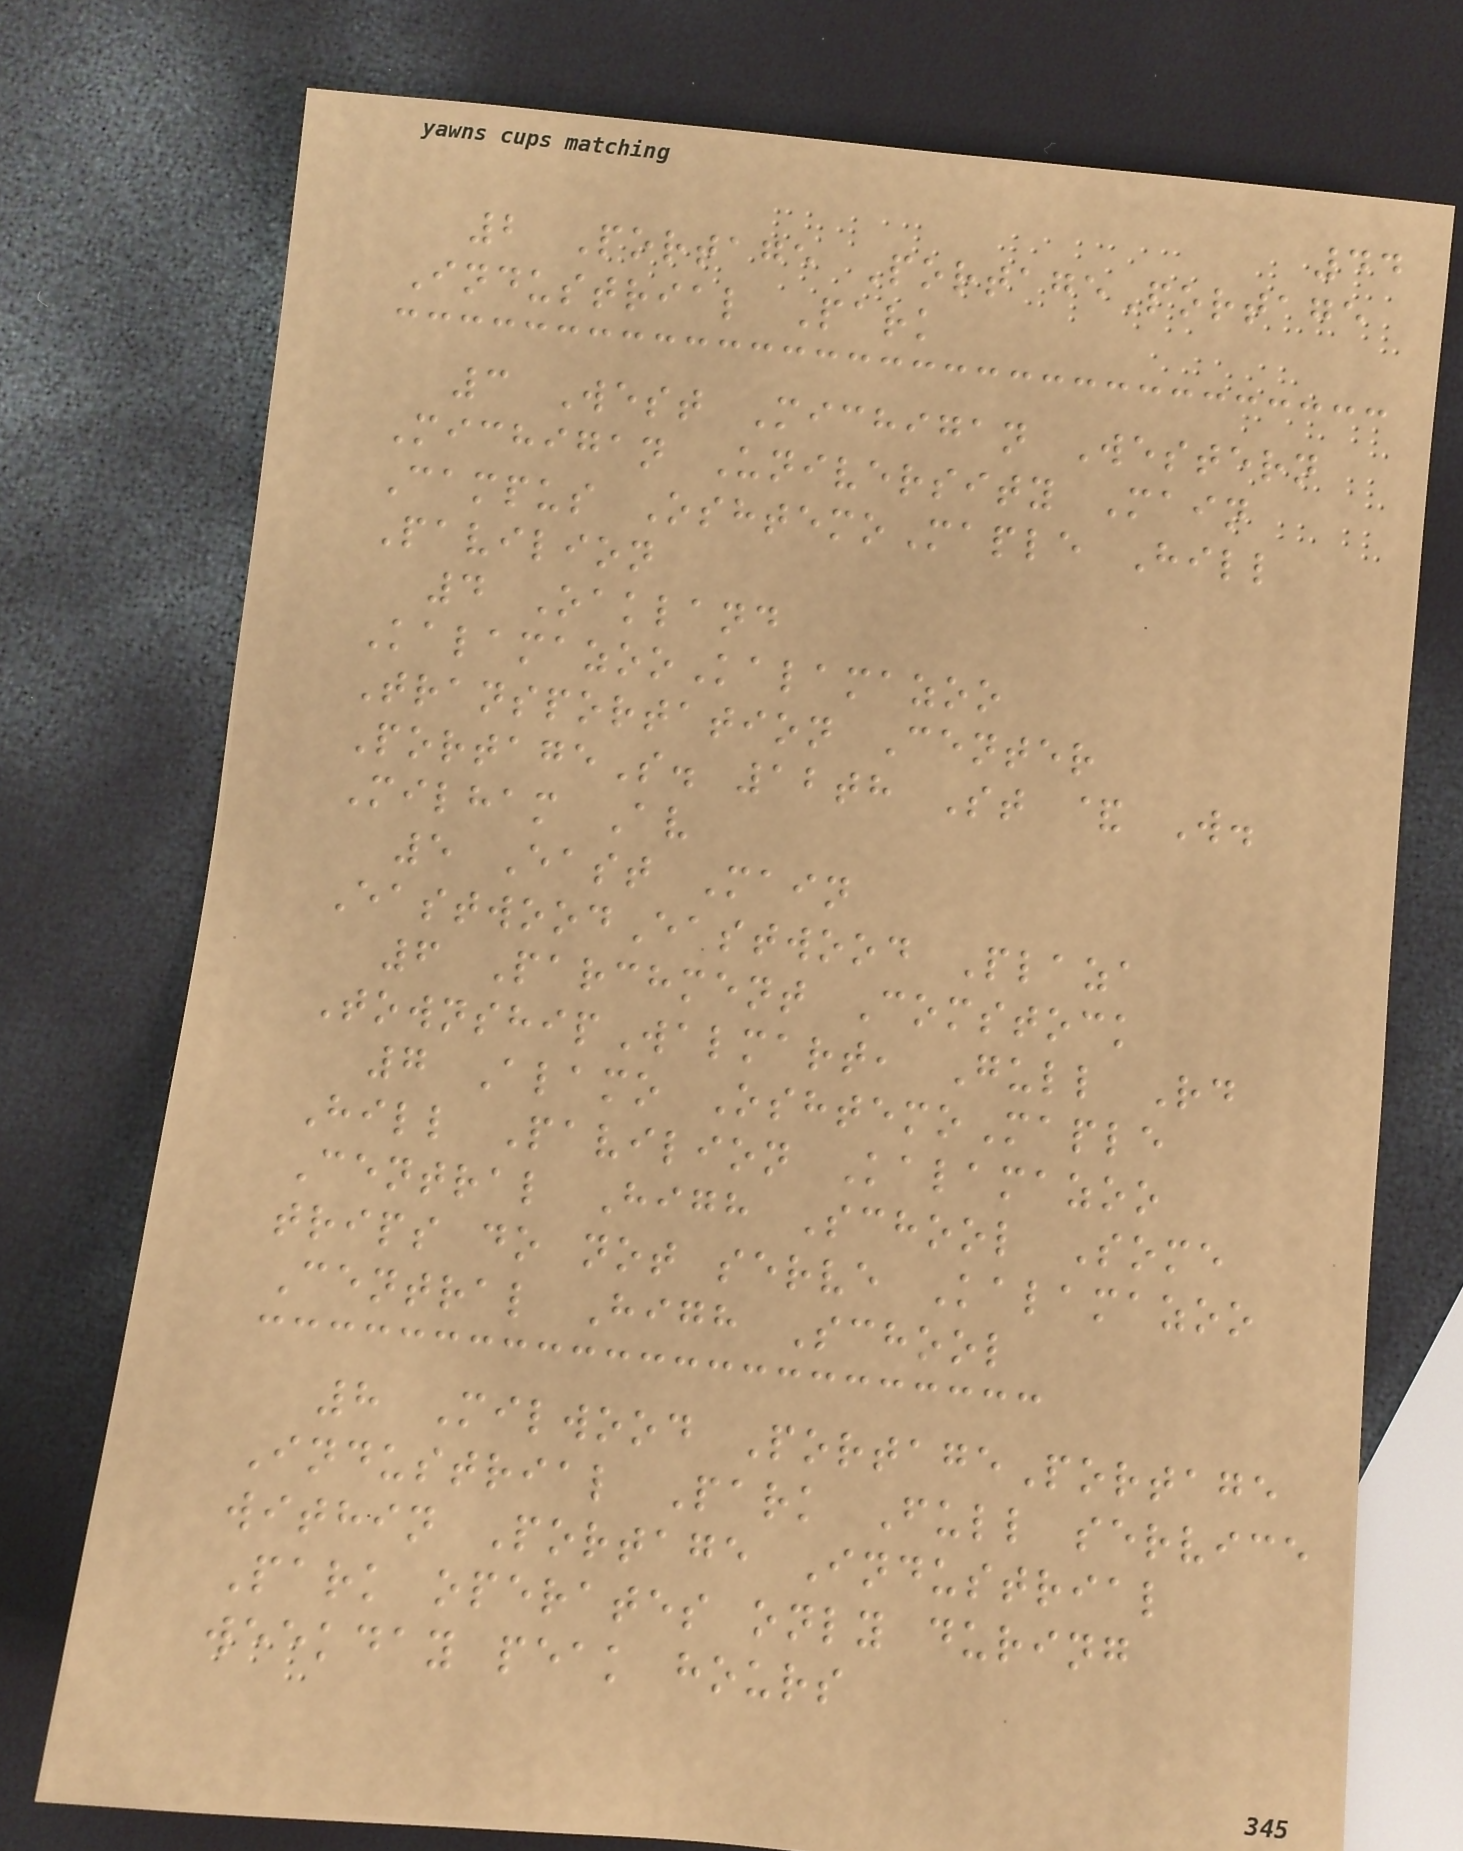44
2 Portage PortagePortage
Industrial Park
3 West Michigan Western
Michigan University Main
Campus OshtemoMaple Hill
Pavilion
4 Oakland
KalamazooKalamazoo
Transportation Center
PortageS. 12th St & W.
Milham Av
5 East Main
EastwoodEastwood Plaza
6 Parchment Comstock
TownshipWalmart, Gull Rd
7 Alamo OshtemoMaple
Hill Pavilion Kalamazoo
Central High School Some
trips do not serve Kalamazoo
Central High School
8 Milwood PortagePortage
Industrial Park Full service
within Portage Industrial
Park operates only during
weekday peak hours
